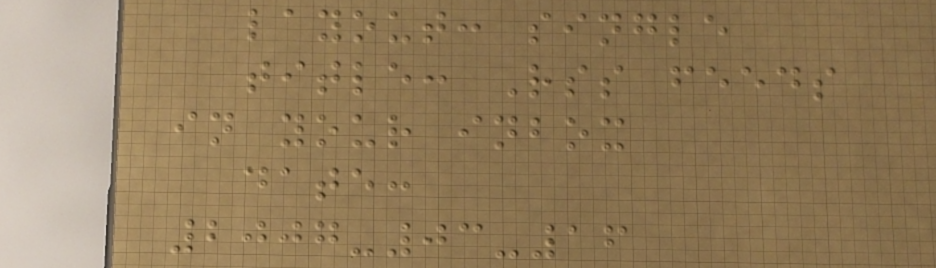layout: single
title: Rss feeds
in your inbox
date:
2007-03-16
